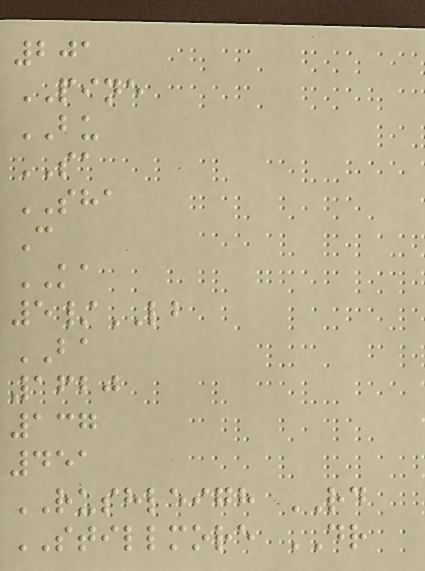201
PINE
BU
SA
SHA
C
KA
5/LB
BA
1620
137
451
RUSHLEIGH RD
STILLMORE DR
